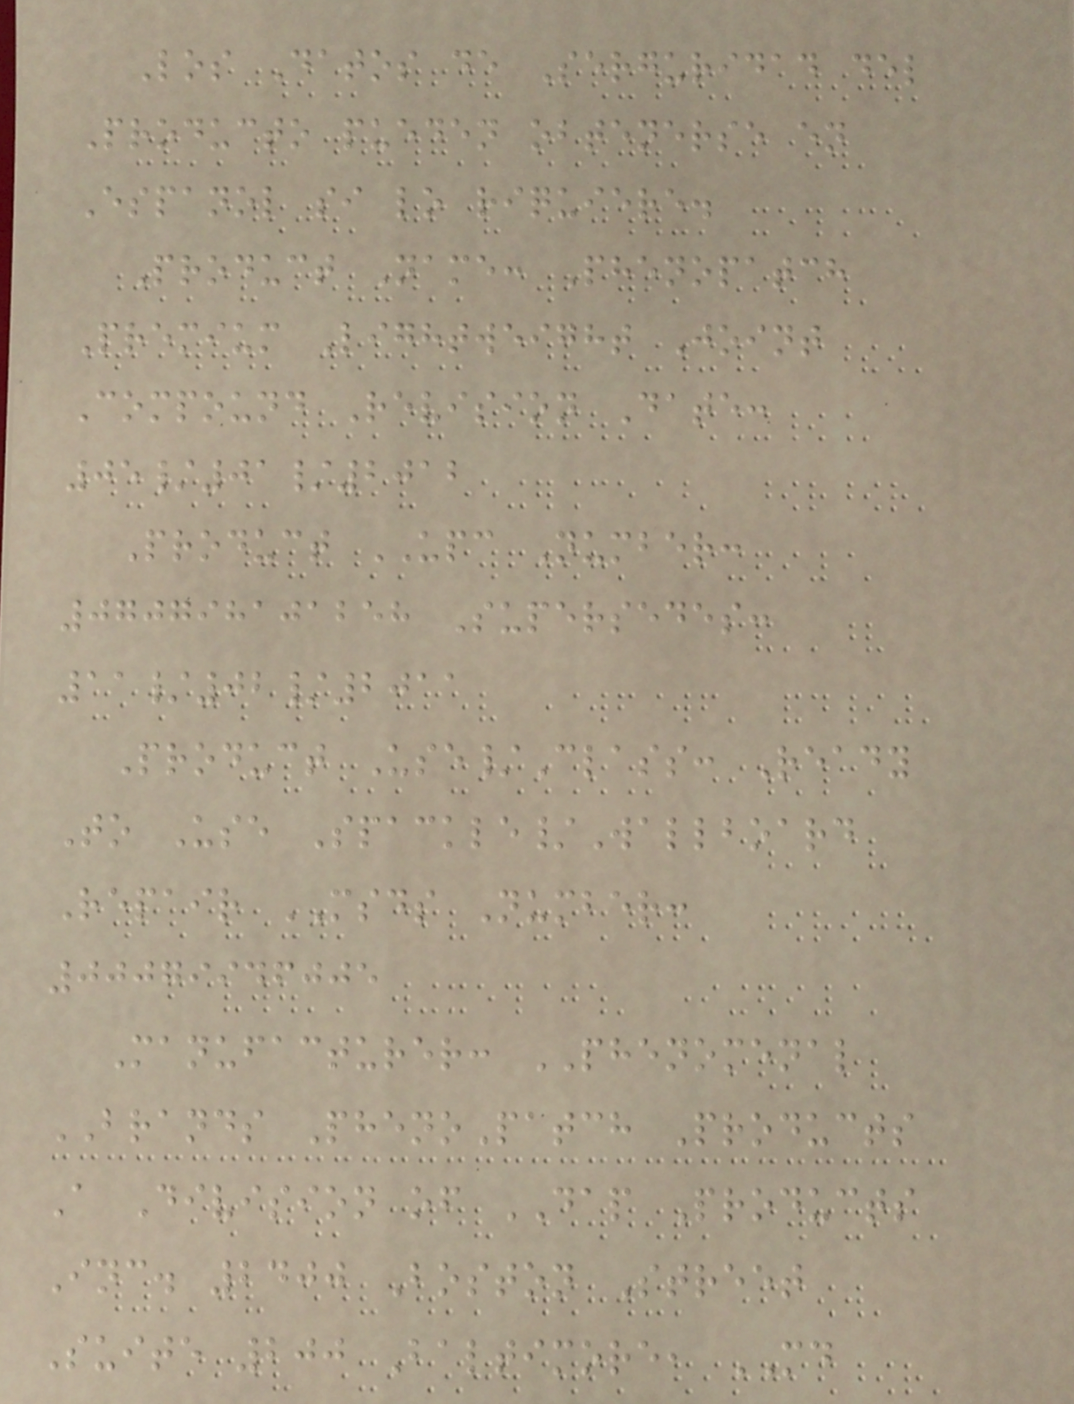Los Datos de Serguridad del
Producto pueden obtenerse en
Espanol si lo riquiere.
Product Name: Phenopatch
Premium Lightweight Joint
Compound Revision Date:
05/01/2012
Product UPC Number:
070798101258 Supersedes:
11/02/2011
Product Use/Class: Ready
To Use Spackle/Wallboard
Repair MSDS Number:
00079946005
Manufacturer: PHENOMENAL
BRANDS PhenoPatch Products
A Division of DAP Products
Inc. 2400 Boston Street
Suite 200 Baltimore, MD
